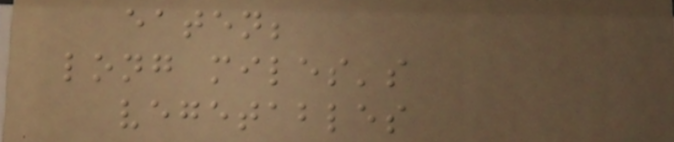eaten;
long miles's
vegetables
